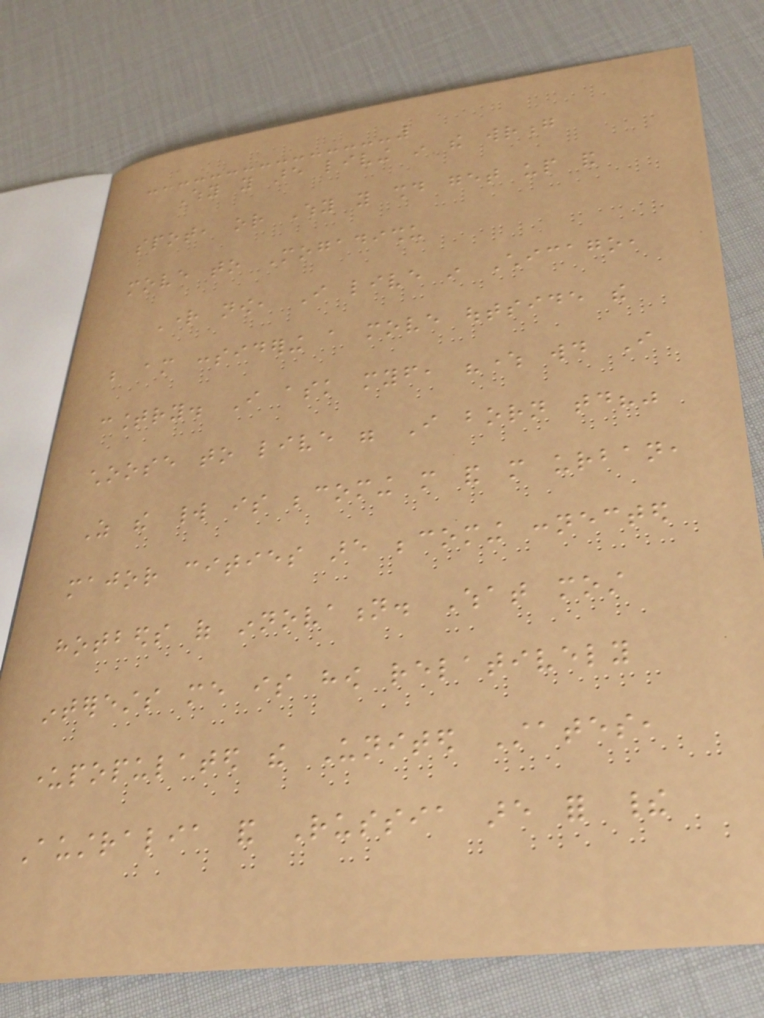Why you are living in the wrong
spot, or Why you should get up and
move to Mogadishu
Right now, I live in Chicago,
but am considering a move outside the
country. I ask myself, "where would I
choose to live were I born today?"
As the world is becoming more and more urban,
major cities are becoming connected
hotbeds of innovation. What most
interests me is how relatively
underpopulated the United States,
Australia and Russia are for their
